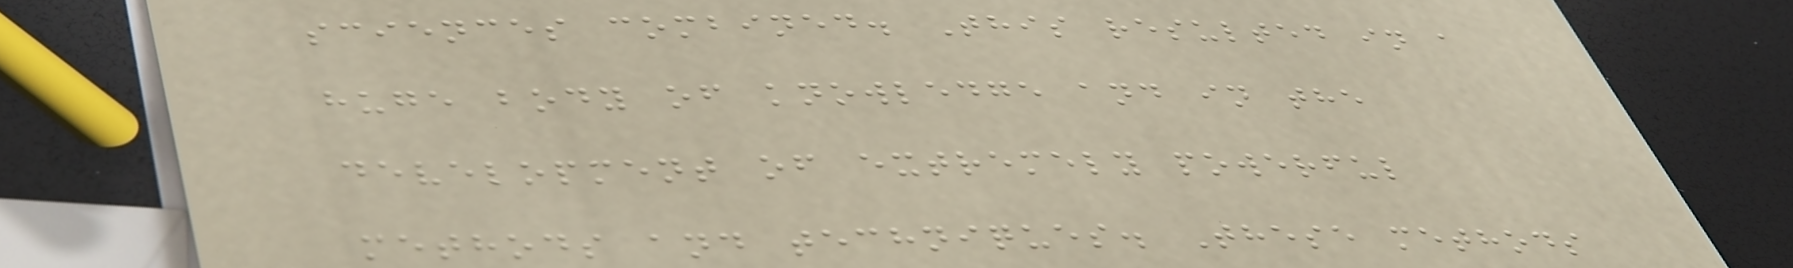sciences combined. This resulted in a
huge body of knowledge and in the
development of extremely powerful
methods and techniques. These methods
